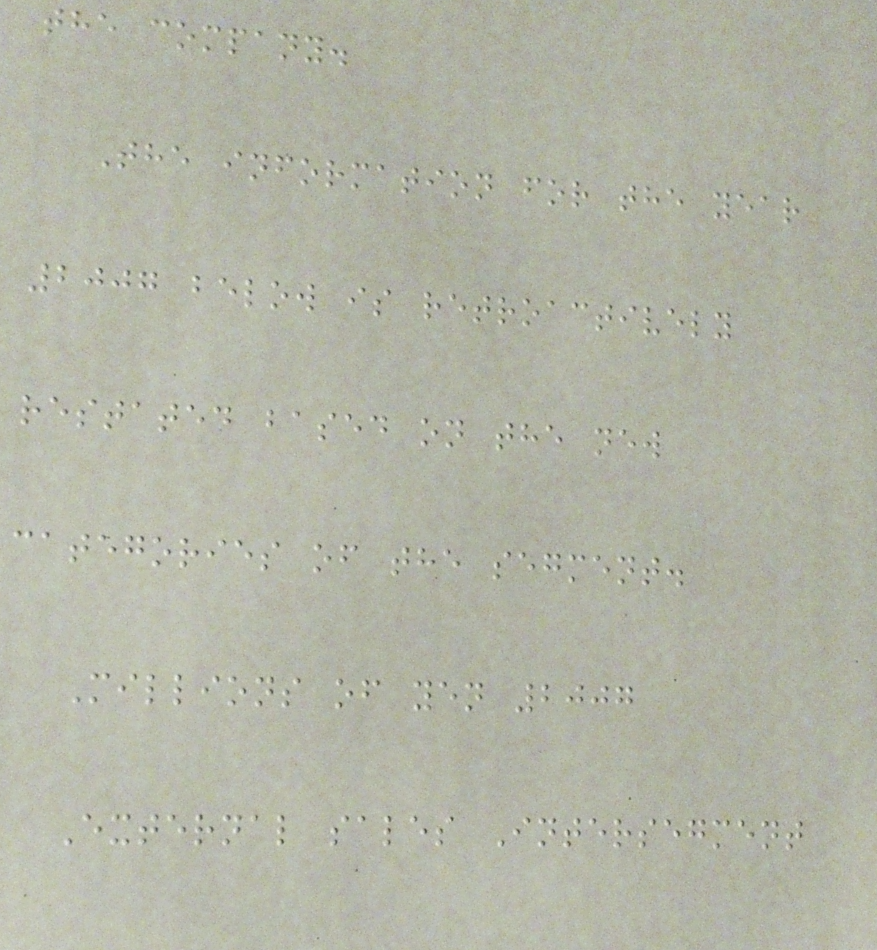the company.
The information for the year
2007 below is retroactively
restated based on the new
categories of the segment.
Millions of yen 2007
External sales Intersegment
